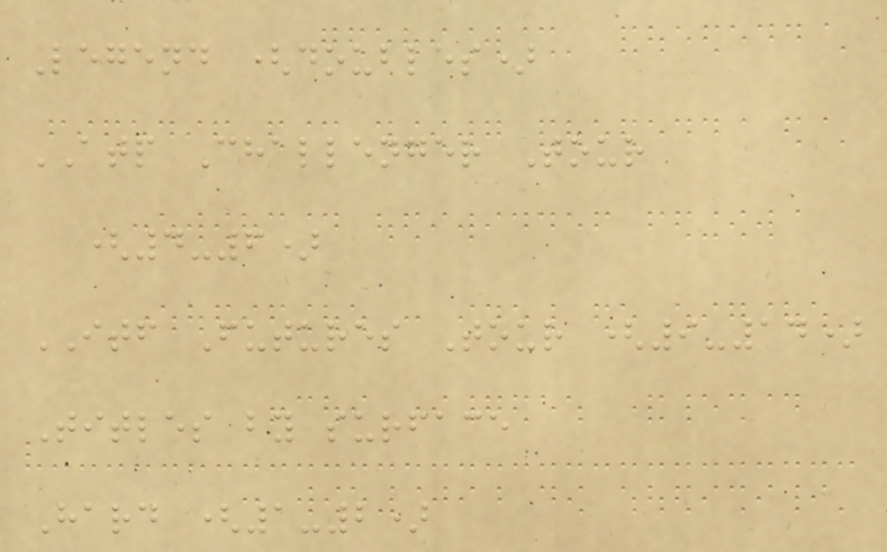Legend (doubles)
ATP Challenger Tour
(4-6)
ITF Futures Tour (9-14)
Titles by surface
Hard (1-2)
